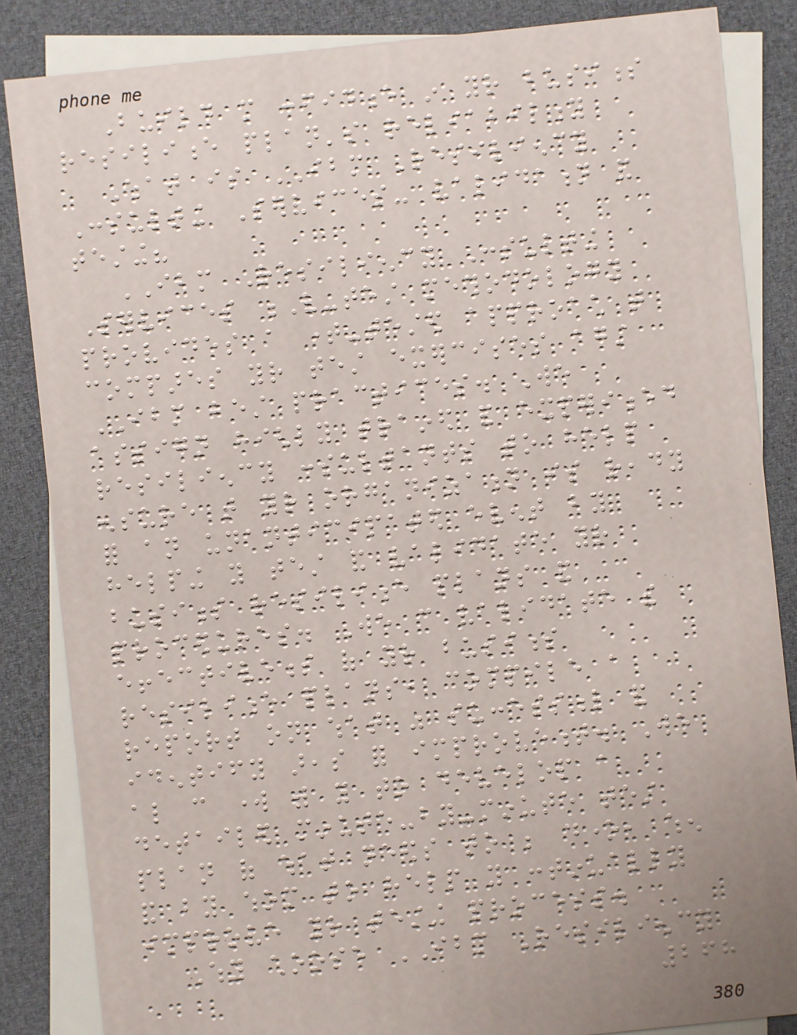Build more confidence in your business
resilience plan's reliability
What is IBM Resiliency
Consulting Services- validation and
testing?
IBM Resiliency Consulting
Services V-test methodology
provides a time-tested approach that
compares your test exercises against
IBM best practices. We
assign highly trained and experienced
resiliency consultants to help
ensure that your organization is ready
for an unanticipated event by
helping you test and validate your
business resilience plans and
procedures. We can validate the
effectiveness of your business
resilience plans, compile a
report on what was successful and
identify areas for improvement. We
also can work with you to develop a
detailed minute-by-minute test
plan of what needs to be done, when
and by whom to help you continually
improve your testing process.
Why choose IBM Resiliency
268
